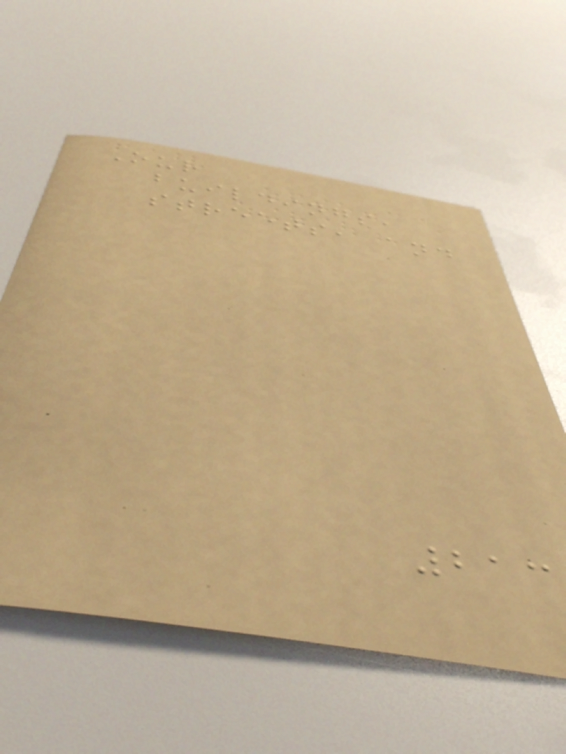Our
buildings,
streets, and
213
